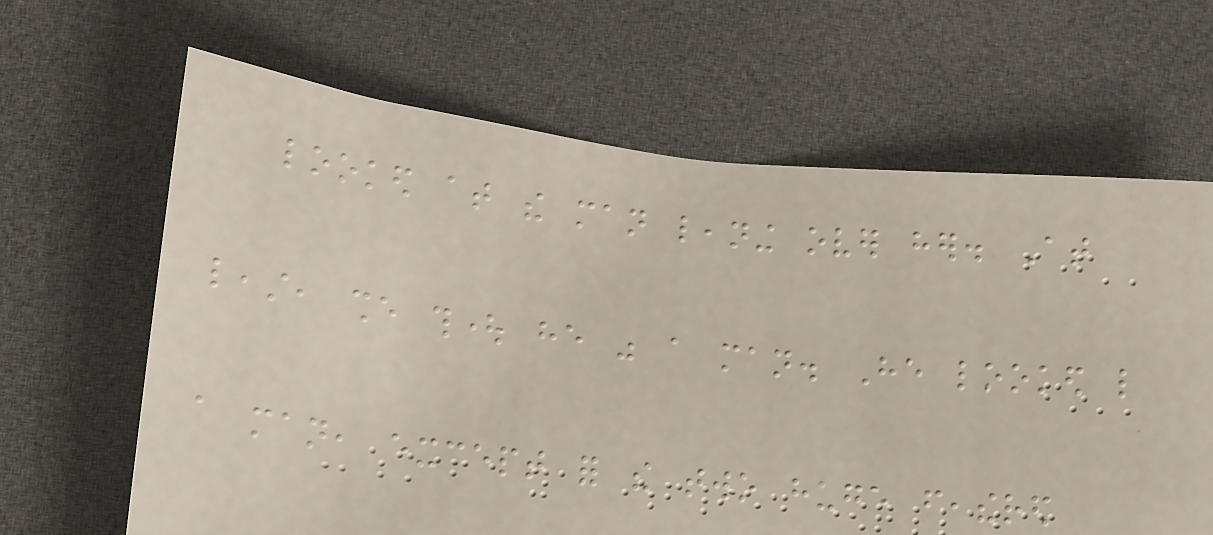looked at the man leaning over her. At
least, she thought he was a man. He looked like
a man, except for the two huge feathered
